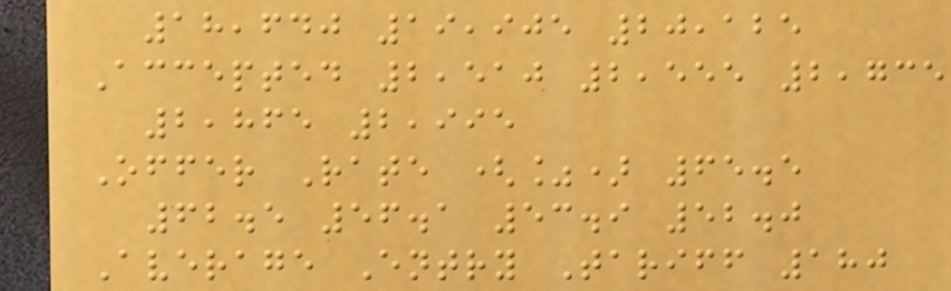18,640 19,905 20,125
Accepted 2,510 2,555 2,735
2,865 2,995
Offer Rate (%) 65.5
62.5 56.1 53.9 52.0
Average Entry Tariff 180
